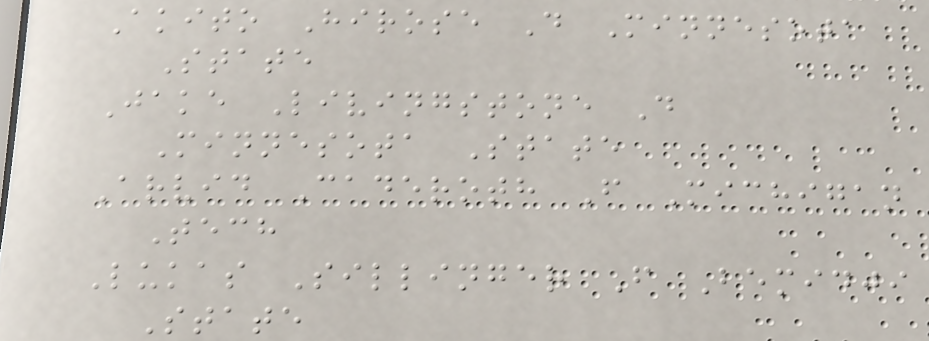Akito Hirose D Minnesota
State
Jake Livingstone D
Minnesota State
Arvid Caderoth F Michigan
Tech
Lukas Sillinger F Bemidji
State
